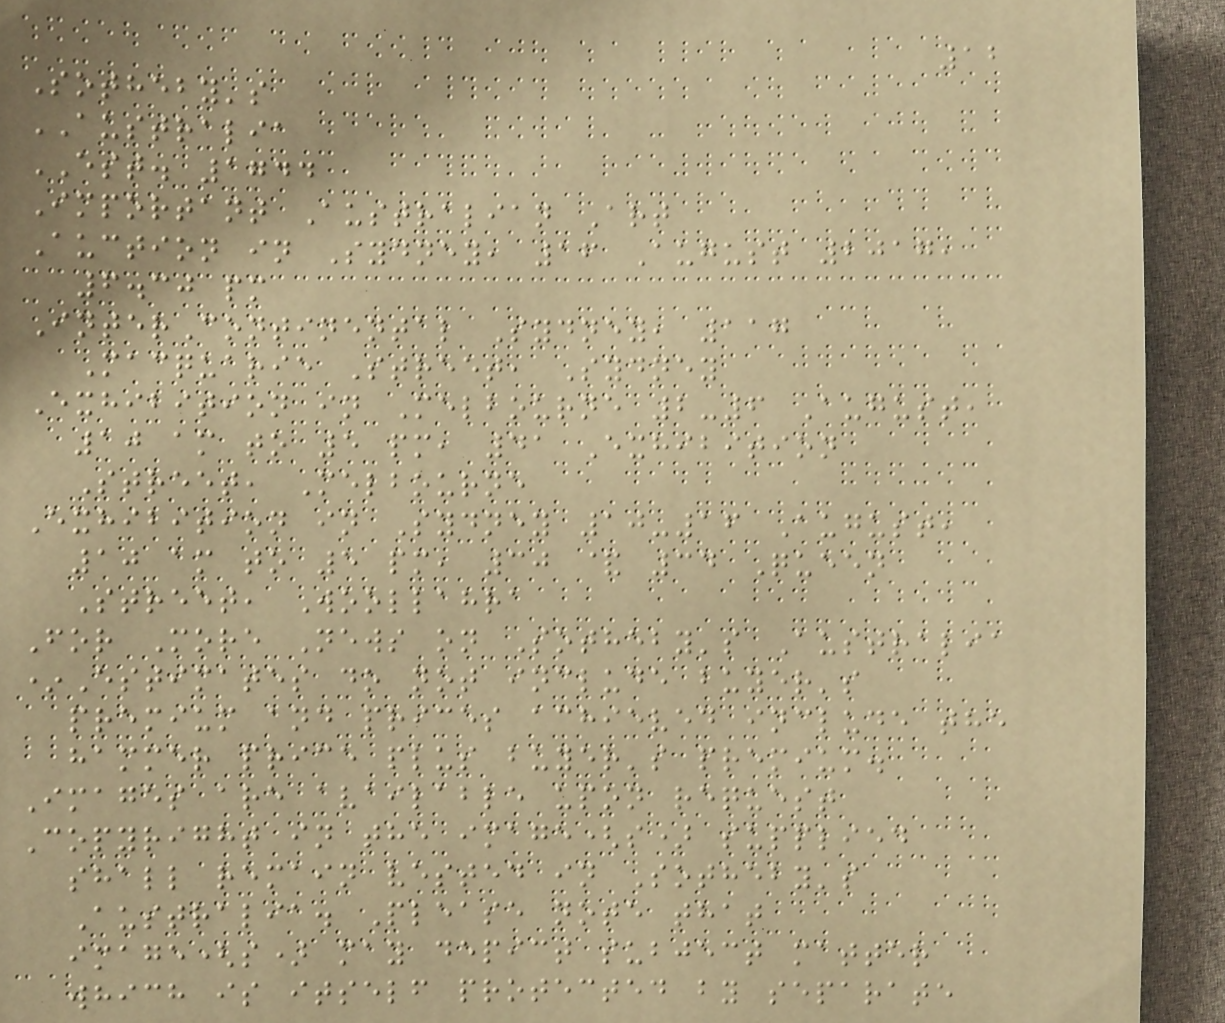12
Sotheby's
AUSTRALIA
EST. 1744
Important Australian Art
Auction in Sydney, 16 August 2017,
6.30 pm
InterContinental Sydney, 117
Macquarie Street, Sydney
Exhibition in Melbourne 2-6 August,
10 am to 5 pm, 41 Exhibition
Street, Melbourne
Exhibition in Sydney 10-16 August,
10 am to 5 pm, 30 & 34 Queen
Street, Woollahra
For More News on Sotheby's Australia
*Estimates do not include buyer's
premium and prices achieved include the
hammer price plus buyer's premium.
Images are available upon request
Copyright in the image(s) supplied
shall remain vested in Sotheby's
Australia. Please note that
image(s) may depict subject matter
which is itself protected by separate
